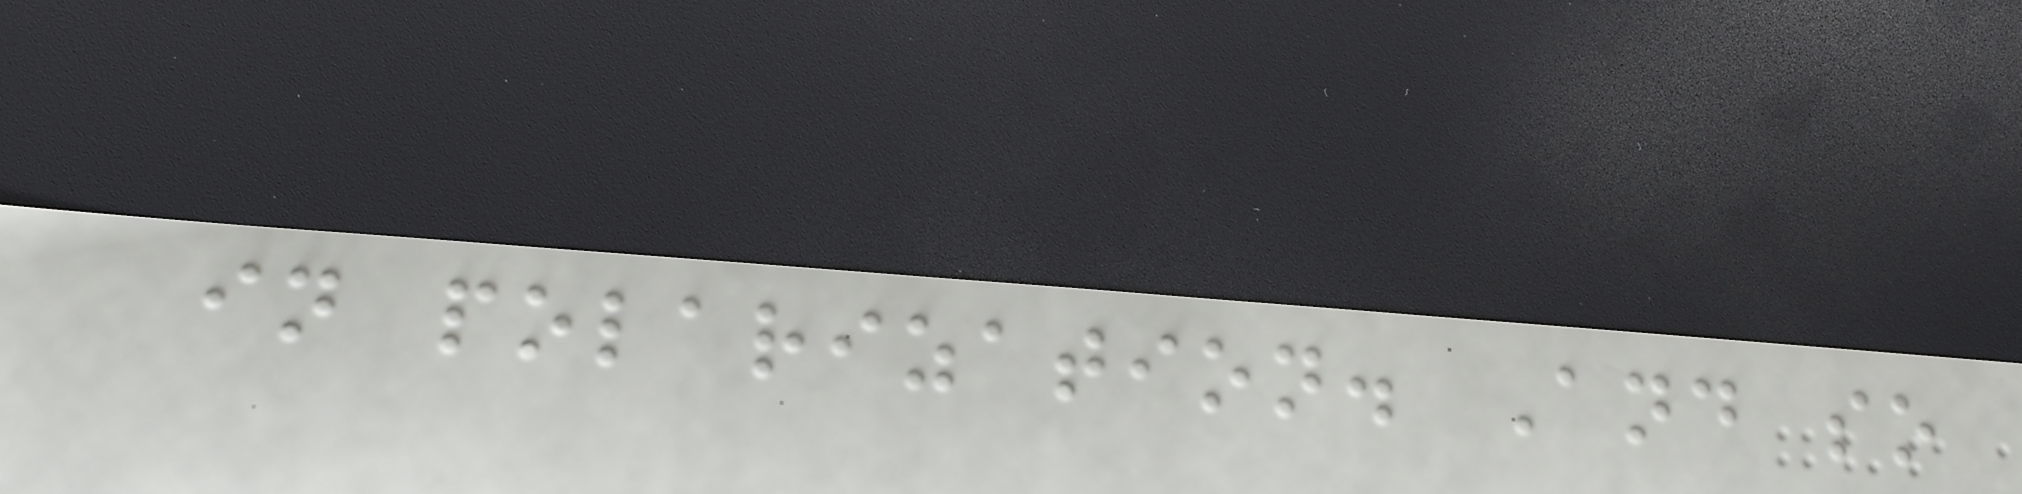in polarization. And so
